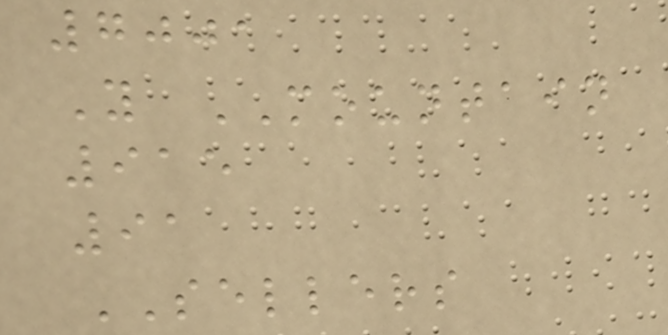7001
Y MOUNTAIN
915
91
SELLERS
